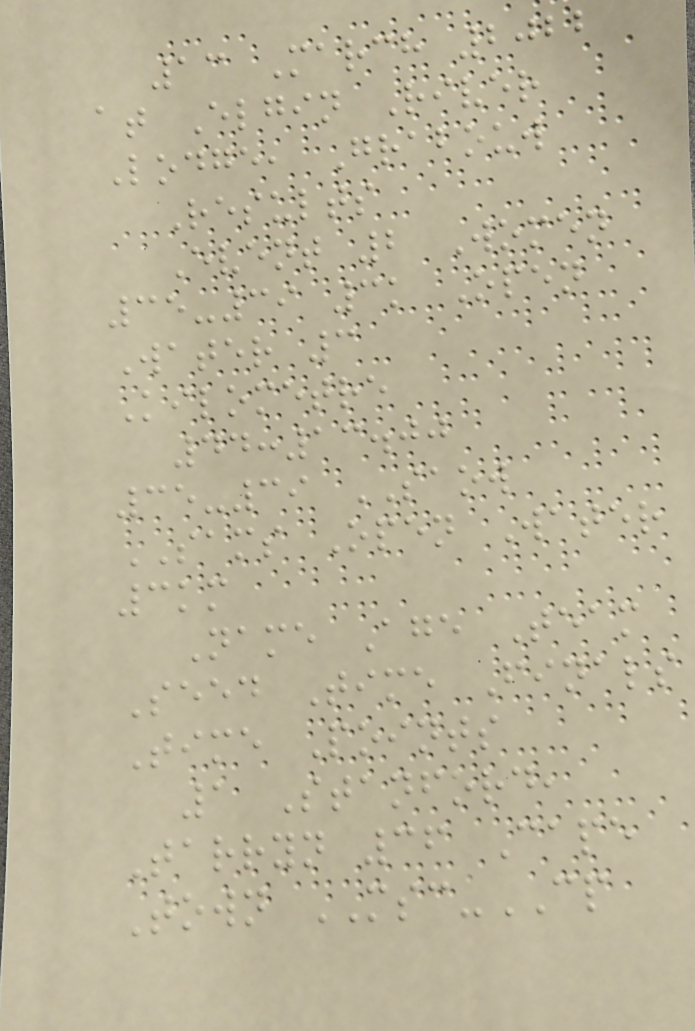13 March 2022
at Elgin River
Lodge, Grabouw
Results
Event 2 Women
35-39 3k Open
Water 3
Kilometre
44:13.00
35-39 SAOW
SAMS Open Water
3km
Name Age Team
Seed Time Finals
Time Points
1 Stanford,
Tarryn 36 Cape
Town MSC-CP
